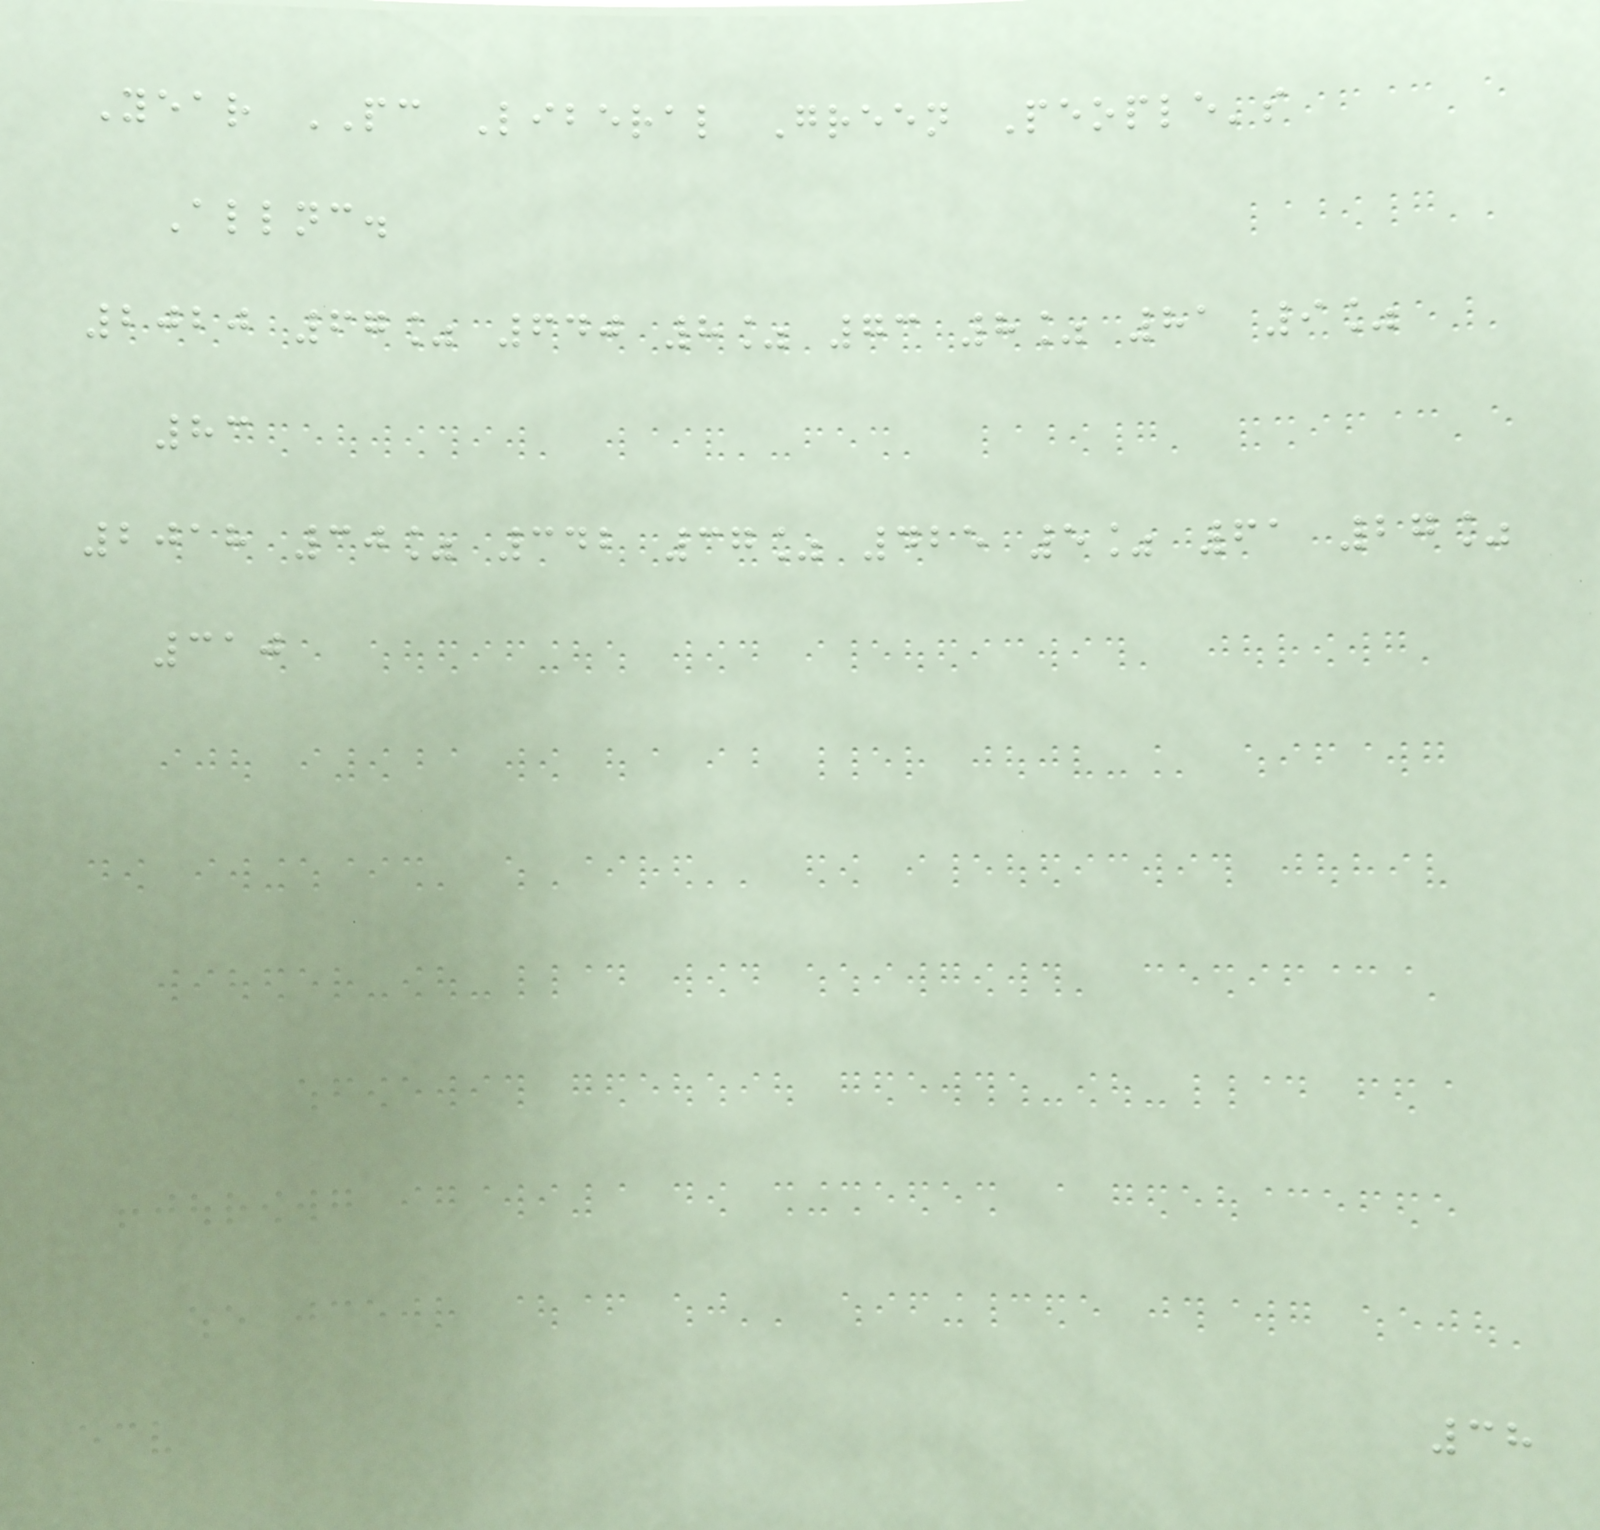Year PC Liberal Green People's
Allnc.
2020 67% 640 8% 73 8% 81 9%
83
2018 30% 342 37% 425 5% 61 27%
310
38
